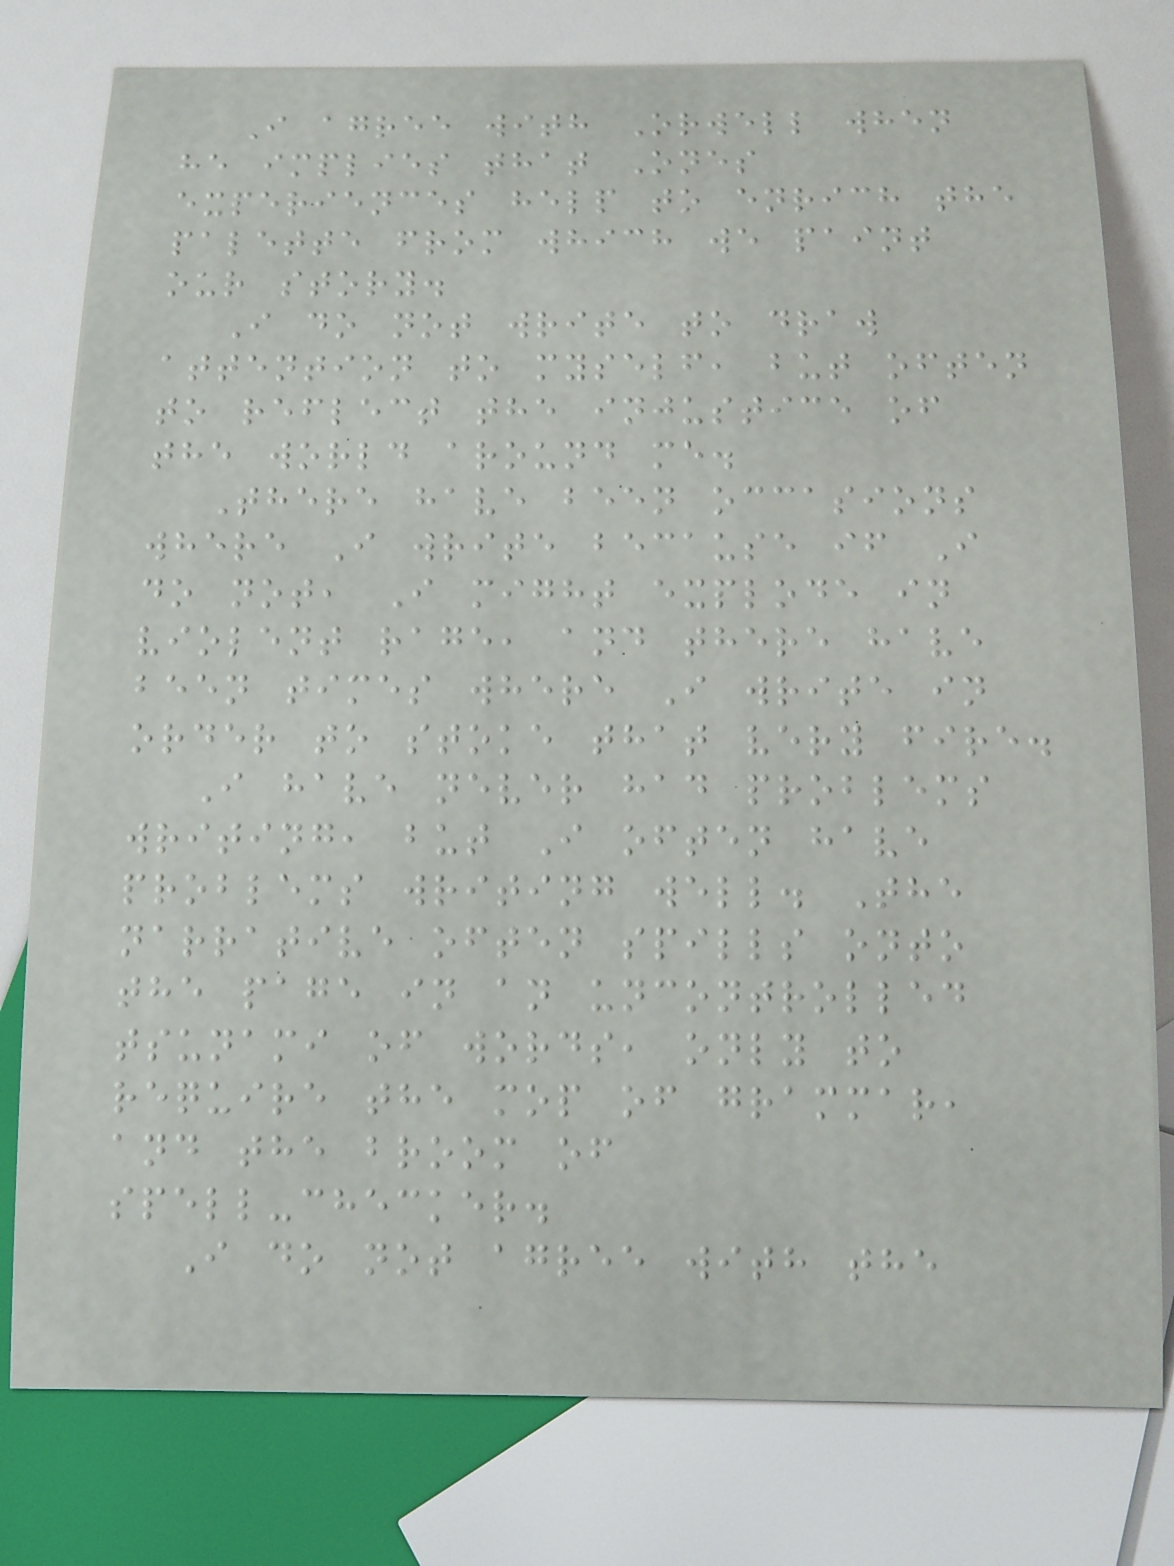I agree with Orwell when
he implies that Ones
experiences help to enrich the
palette from which we paint
our story.
I do not write to draw
attention to myself, but often
to reflect the injustice of
the world around me.
There have been occasions
where I write because if I
do not, I might explode in
violent rage, and there have
been times where I write in
order to stoke that very fire.
I have never had problems
writing, but I often have
problems writing well. The
narrative often spills onto
the page in an uncontrolled
tsunami of words, only to
require the mop of grammar,
and the broom of
spell-checker.
I do not agree with the
